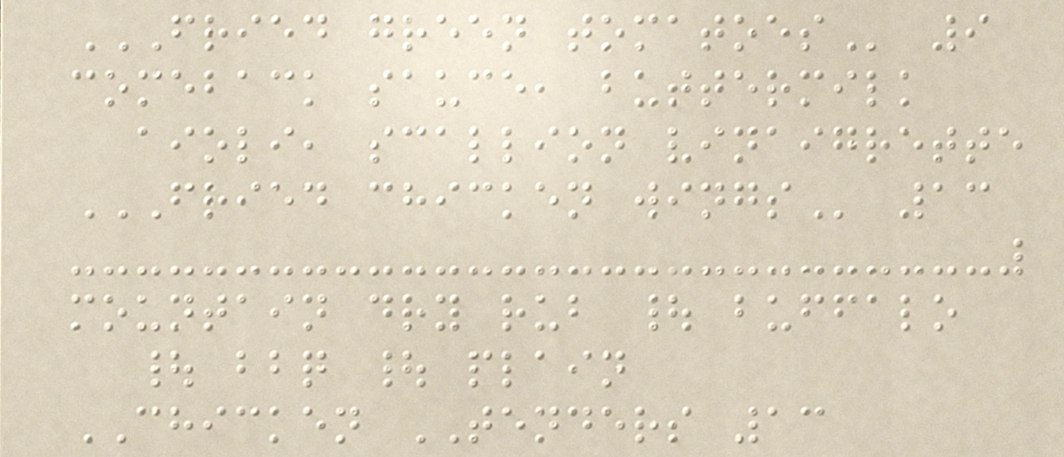FRIED GREEN TOMATOES 9
comeback sauce, buttermilk
aioli, scallion vinaigrette
FRIED CHICKEN WINGS 13
mountain dry rub | buffalo
| bbq | plain
CHICKEN TENDERS 13
